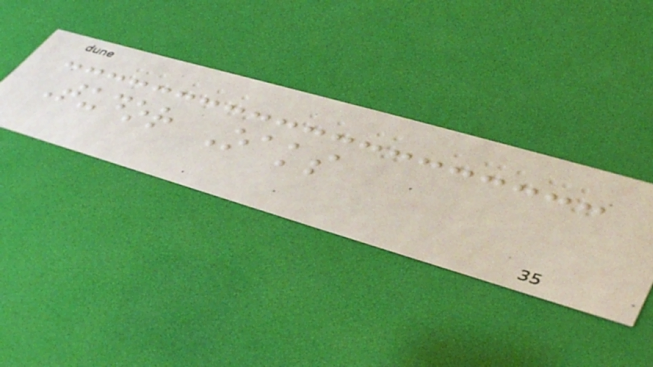Tudor Oaks
